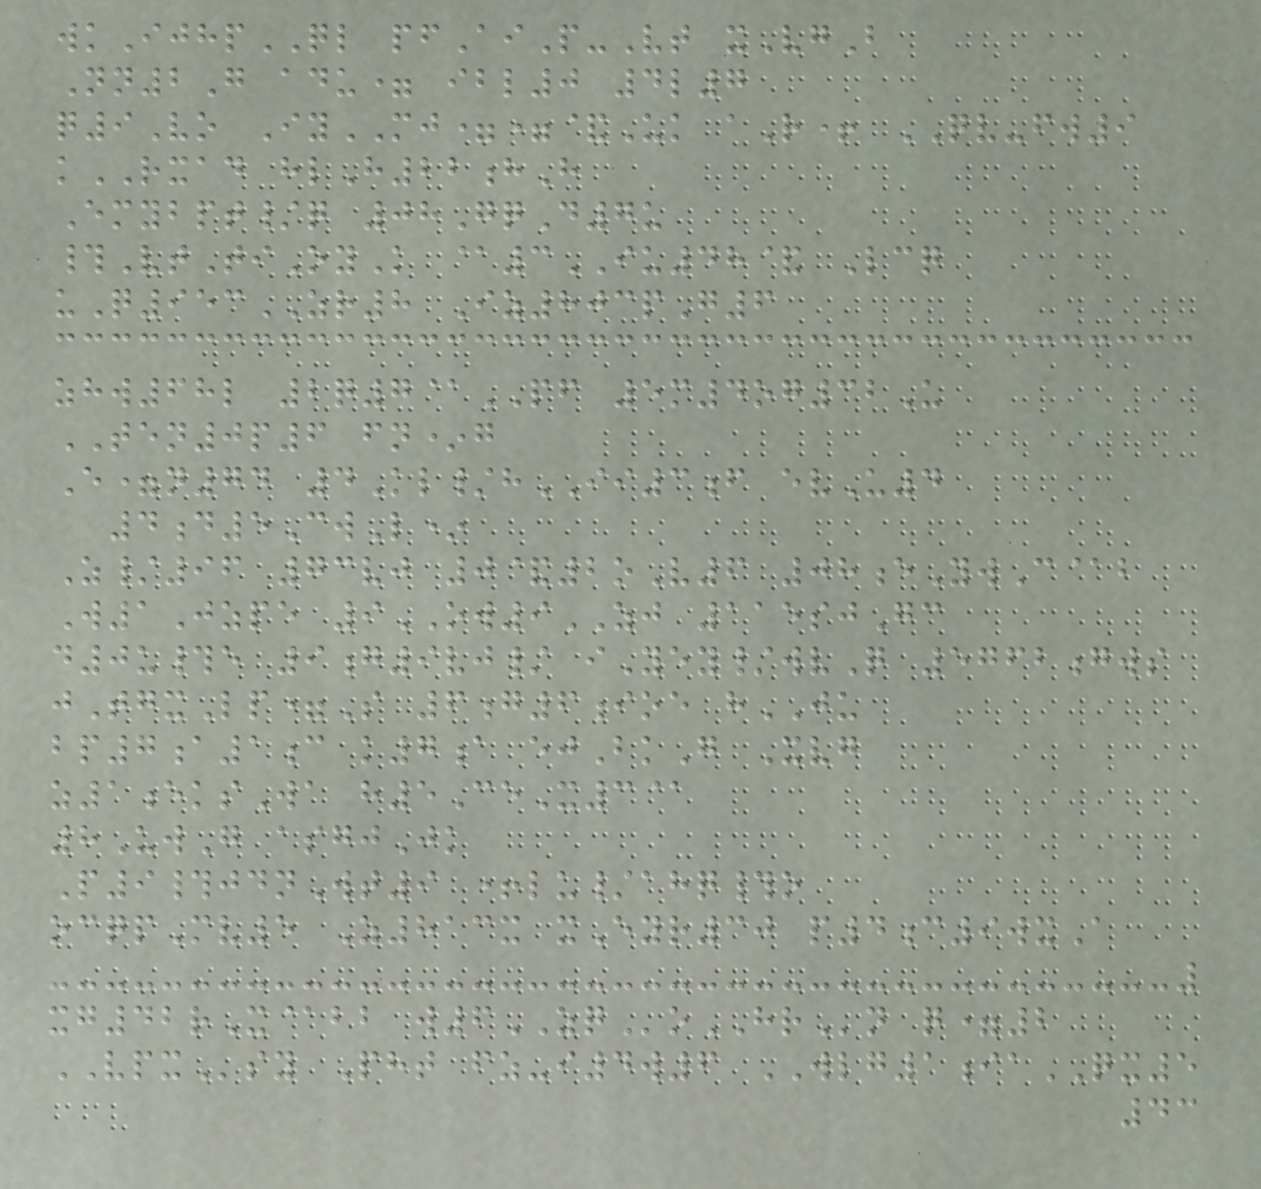wkIjhpQL pfAiP-Vt xVgB
Nn2G adu= ibl0 4l7
q9Vo IyMJ==&Uk aR+ QV-fw9
kRXAD hlH22hH
Emybpt/q 08GqD7u
#VtTiOyK @3IU48& Lcq
uQ953ZR8 Iz803pG6
zhw68l 2q7@PF 5m4og32U
TEN0p6 fn*g
E=n74 4Kl/hII3f evU4
4d5CwL*
Z/96 73vj 0&2oV6 08eYwC@b
W1Jzpe 9OW9ZJ 115sjGc
d0u#e 9g9vj/ iYey/wvQ 5762gws
jTgxLp=S 6g6ioe hJU
bp7a1c k7a ejBkG Xvg
z1eksWa h5CeX3@
8UwG asgjJk
P9#jdnWt9 +lu/ahq#o
ocqpMv5 Z813x xEyr30 p4c9wxA
xg42rX@bb w6ZQoHRn q=2
VPXsy Pht fz-i4w6 WLG1iaQX5
43
